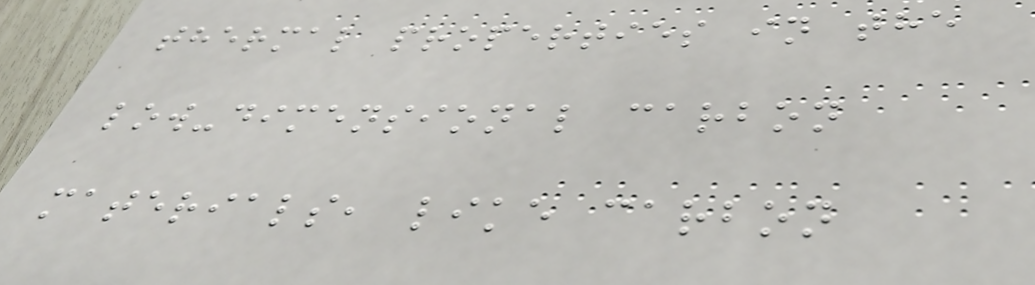thermal properties in the
low-dimensional carbon
materials, like carbon
